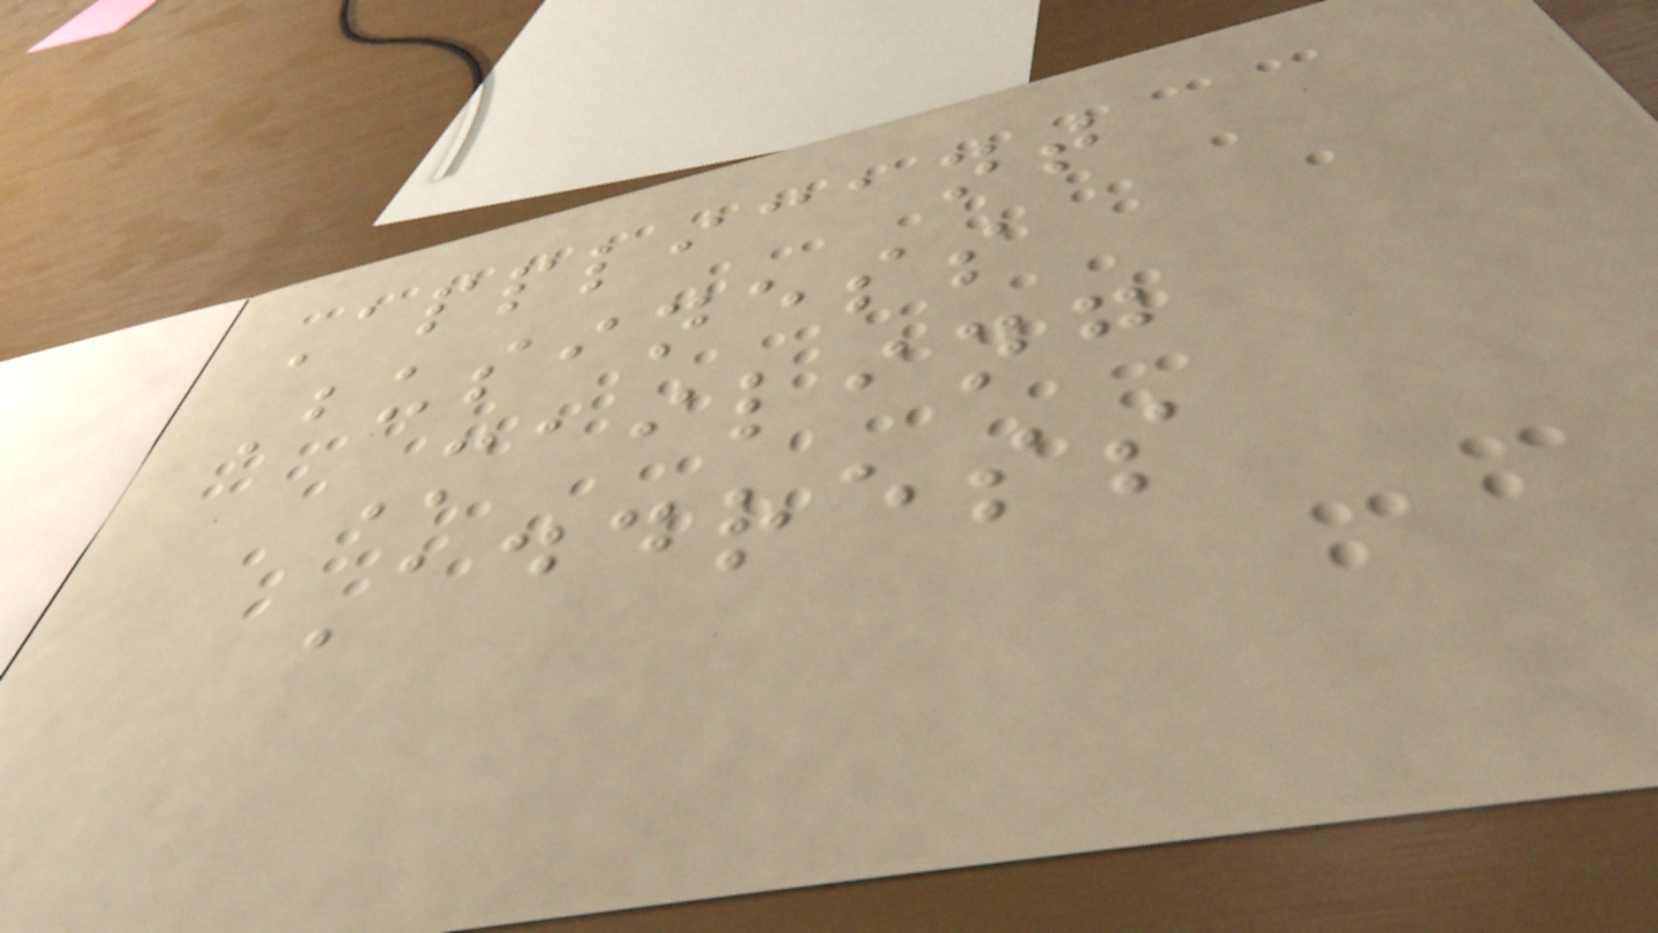Applicant
Business
Mailing
Address
